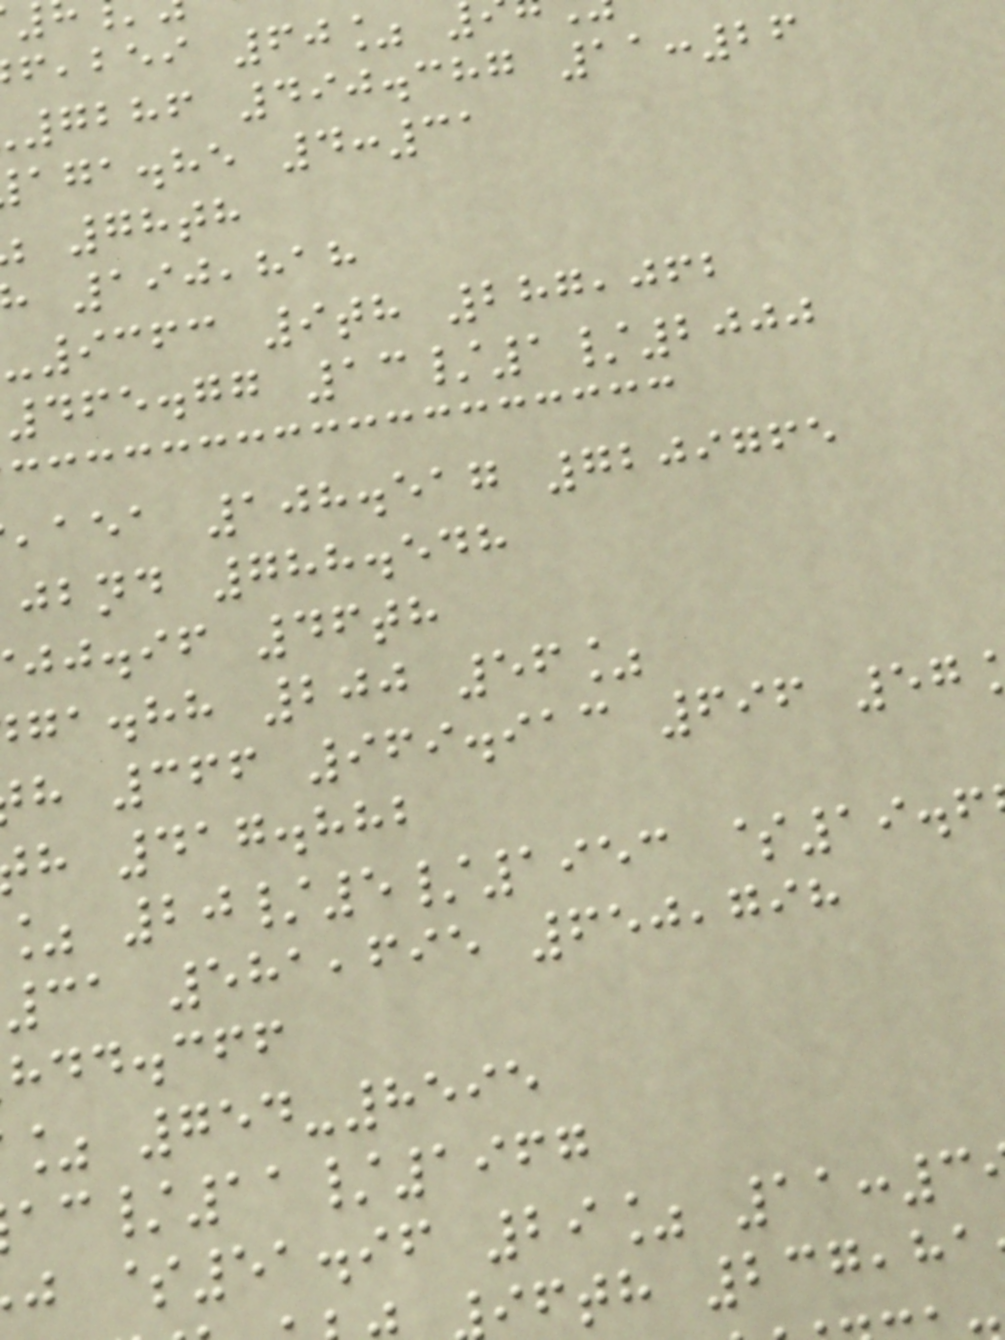,bei 60%
7286 490.387 11:26
aga.he 4:31
78th
190,818
-9363 9th 287,062
465.77 13/1/2000
,aea 108.517 7209765
jbnd 788.548
jj.if 46th
ga.hh 200 56%
h 366 969.913 696 57
h 417.882
% 20/5/1953 $19.6
31 581,695 650,798
hdd.cff
% 754-8595
/11/1967
j $51.96 29% 11:3
ifth 237,81
